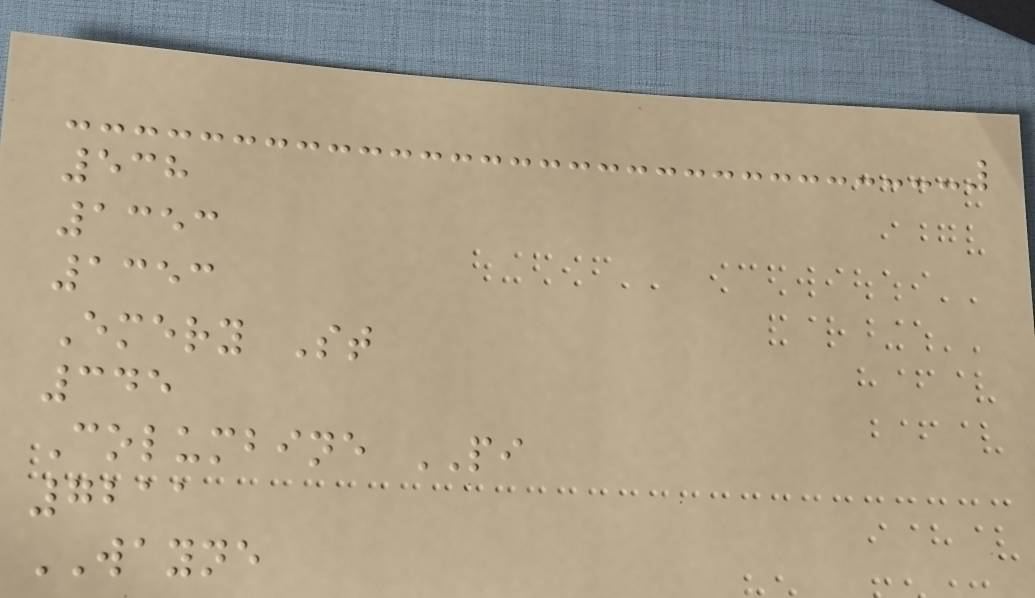538
1353
1353
Emery St
345
Columbine PI
7211
WAYNE
